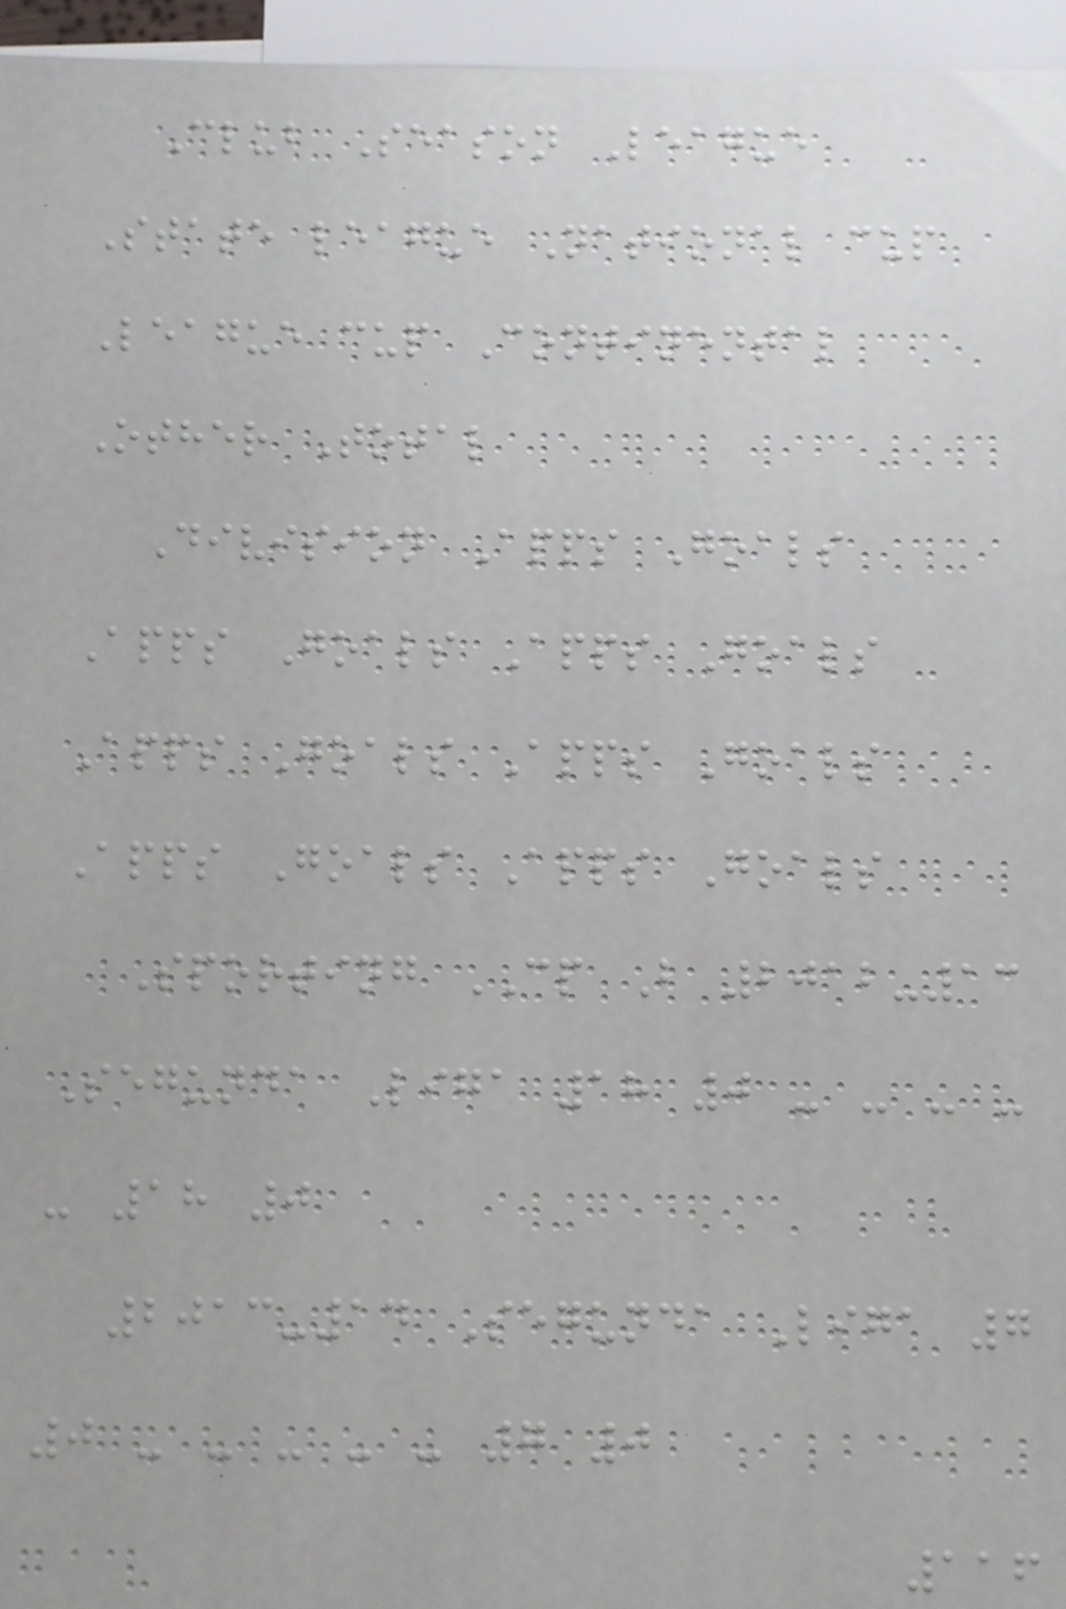Club Season League
State league National cup
League cup Continental
Other Total
Division Apps Goals
Apps Goals Apps Goals
Apps Goals Apps Goals
Apps Goals Apps Goals
Sporting CP B 2012-13
Segunda Liga 18 0 - - - -
- 18 0
2013-14 Segunda Liga 7
0 - - - - - 7 0
116
